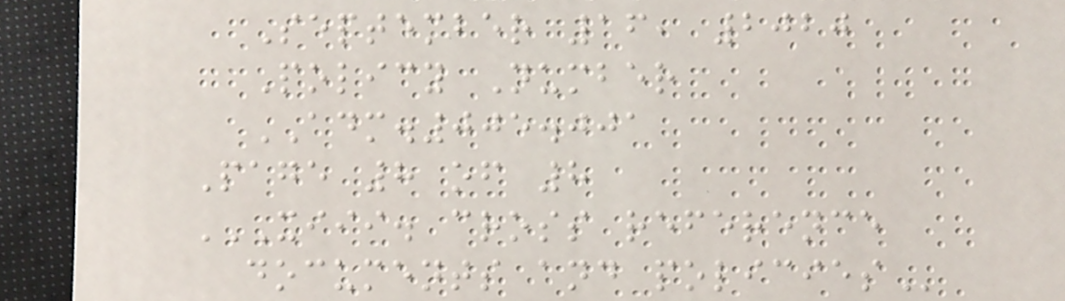September 16, 2020
Policy Number
ADM.005.001
Page 8 of 8
XIII. CROSS REFERENCE
DOCUMENTS AND POLICIES
